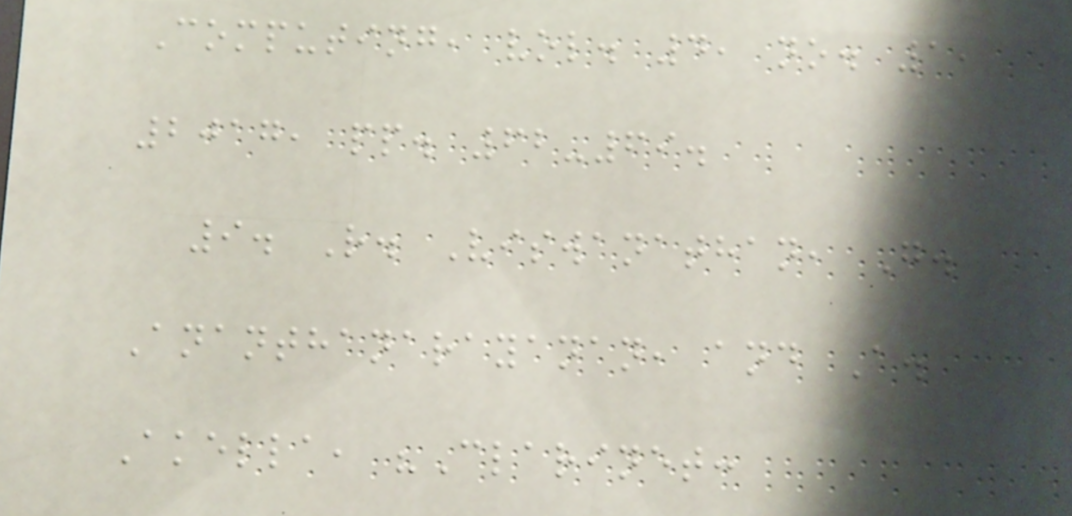Computing, vol. 4, no. 1,
2017, pp. 62-69.
9. R. Viswanathan, G.
Ananthanarayanan, and A.
Akella, "Clarinet:
